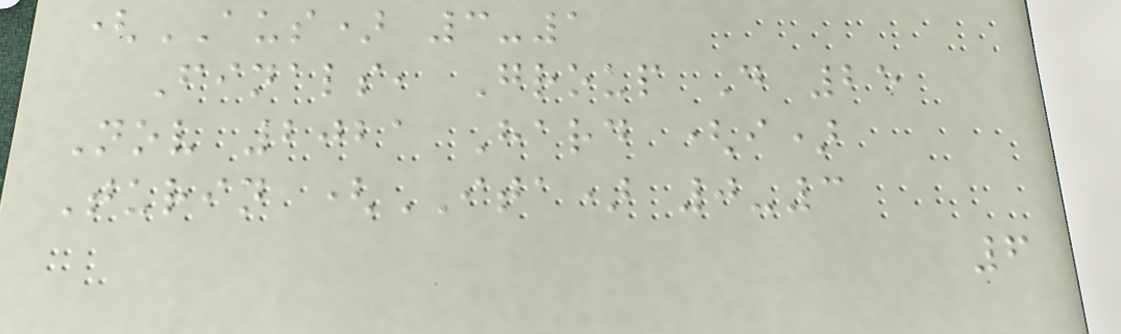(AUS) 3-1
Finals, Group D 25
Nov 2021 Hard (i)
Turin (ITA) 0-3
6
